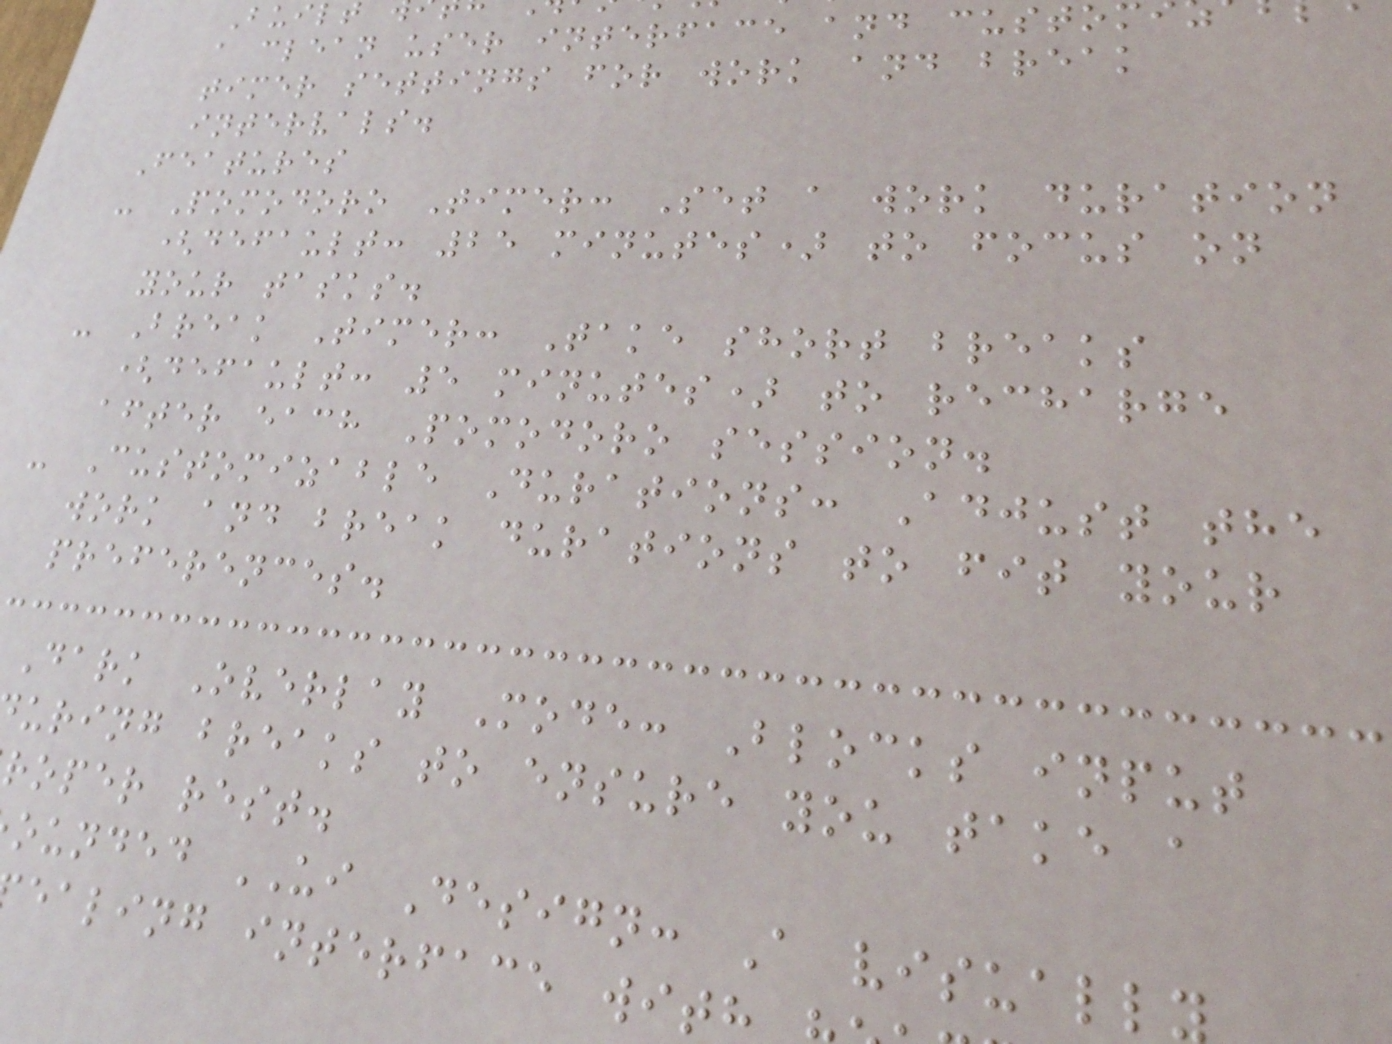a clean user interface and custom
timer settings for work and break
intervals.
Features
- Pomodoro Timer: Set a work duration
(default: 25 minutes) to focus on
your tasks.
- Break Timer: Take short breaks
(default: 5 minutes) to recharge
after each Pomodoro session.
- Customizable Durations: Adjust the
work and break durations to fit your
preferences.
Dark Overlay Mode: Blocks input
uring breaks to ensure you take a
roper rest.
ounded UI Design: A visually
ealing interface wit
